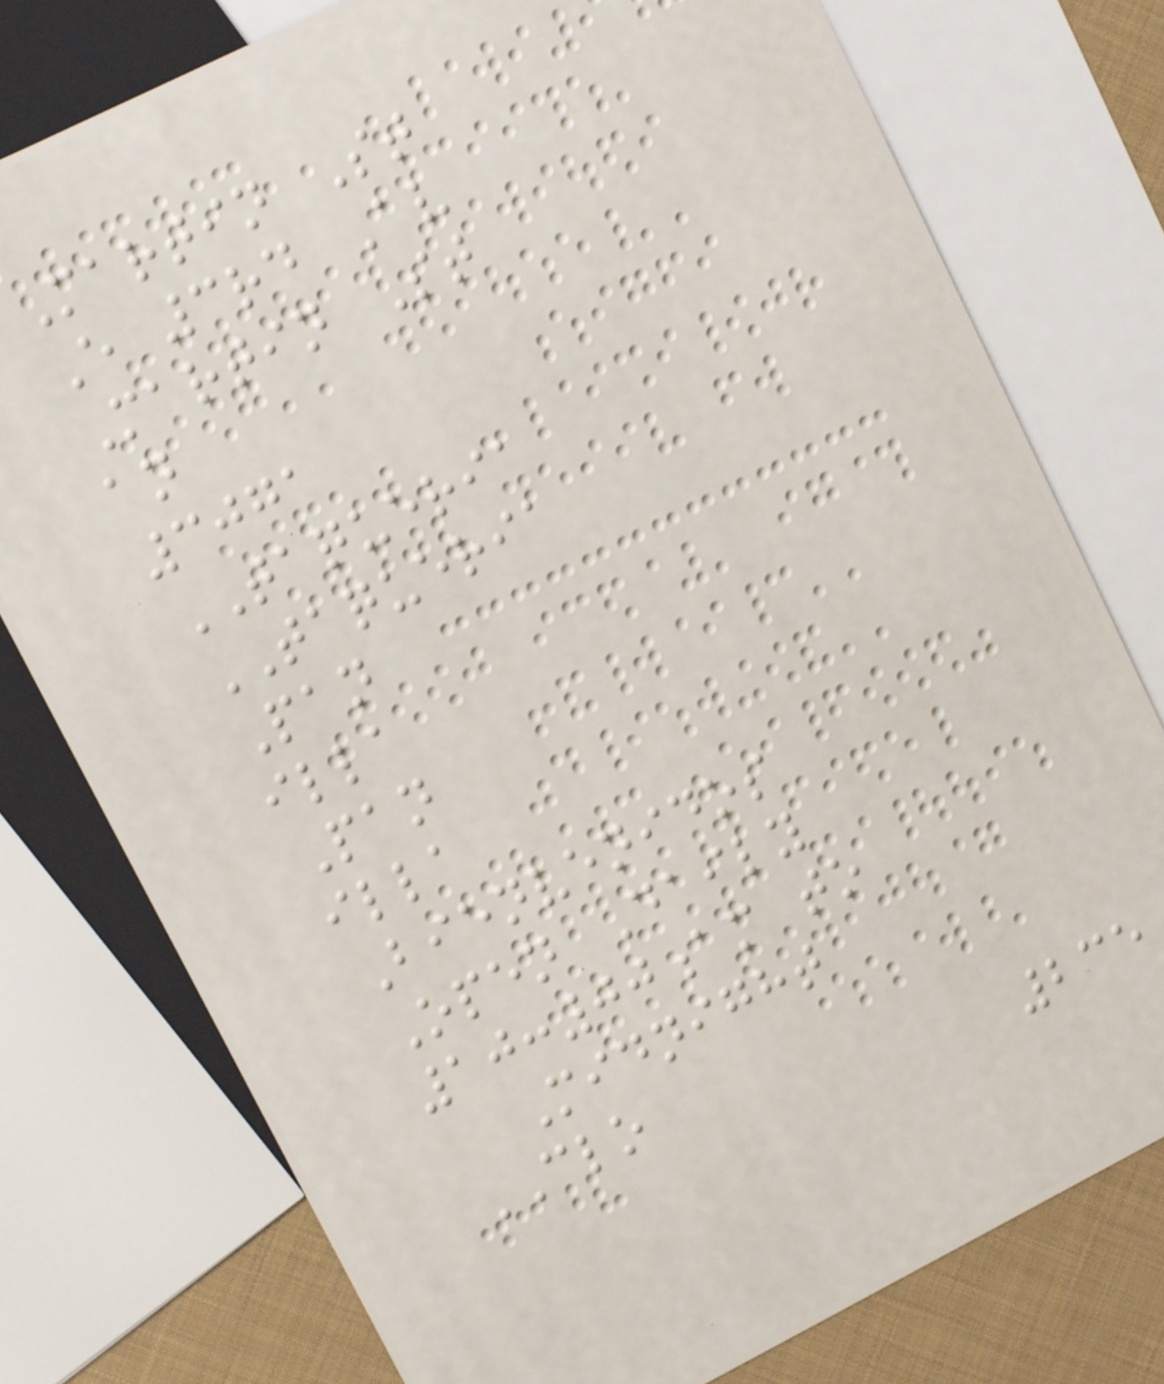Martin St
E 3rd Av
Martin St
an
3071
TAQUERIA
TAQUERIA
Pan
illa
Pan
illa
Bienvenidos
Open Daily
10:00am to
Midnight
CLO
235
